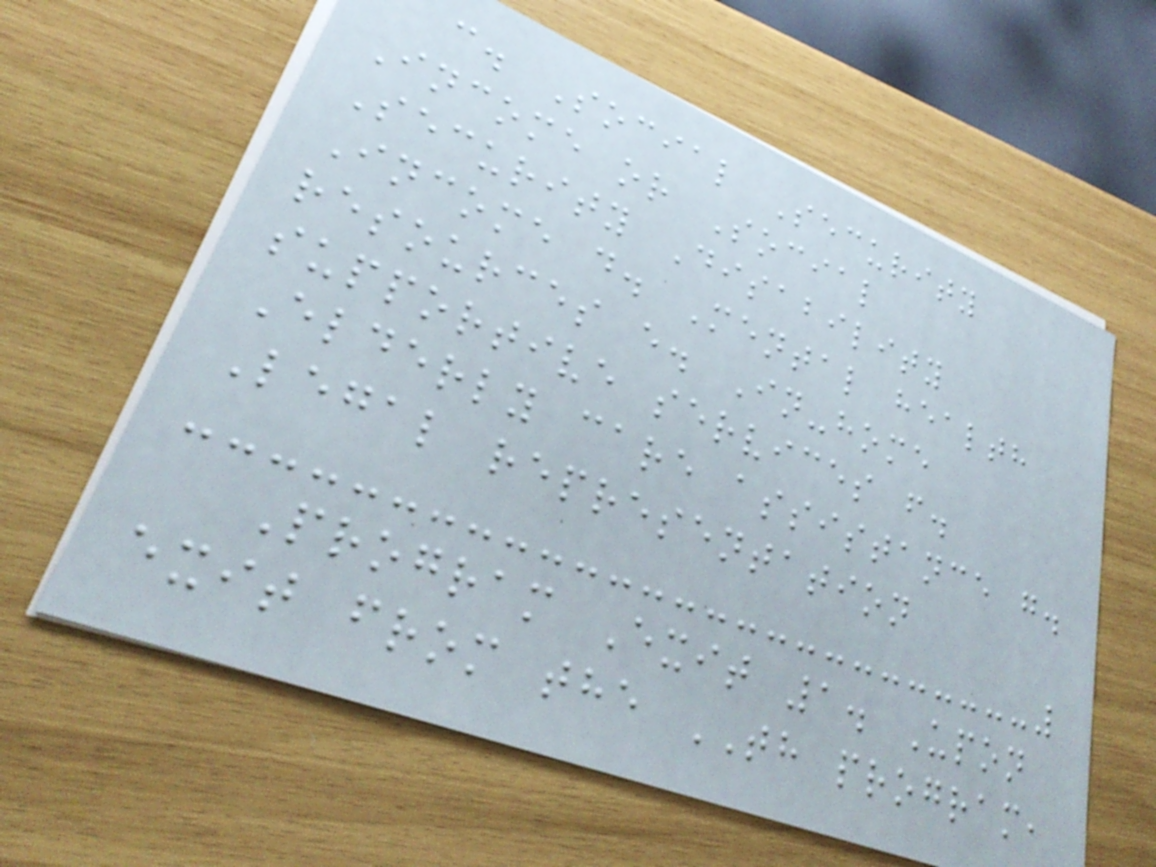c. Social Security
Income or Social
Security Disability
Income d. Mental health
resources e. In-home
supportive services f.
Elderly care assistance g.
Legal representation
Program Exit 1. Upon
exit from the TH program,
